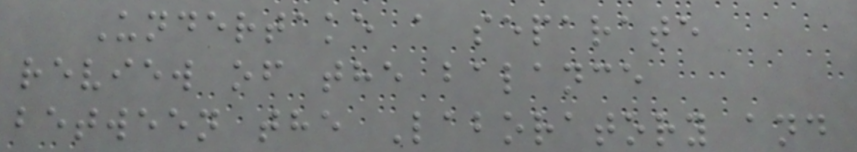Undertake a separate
review of the balance
between the Laboratory and
